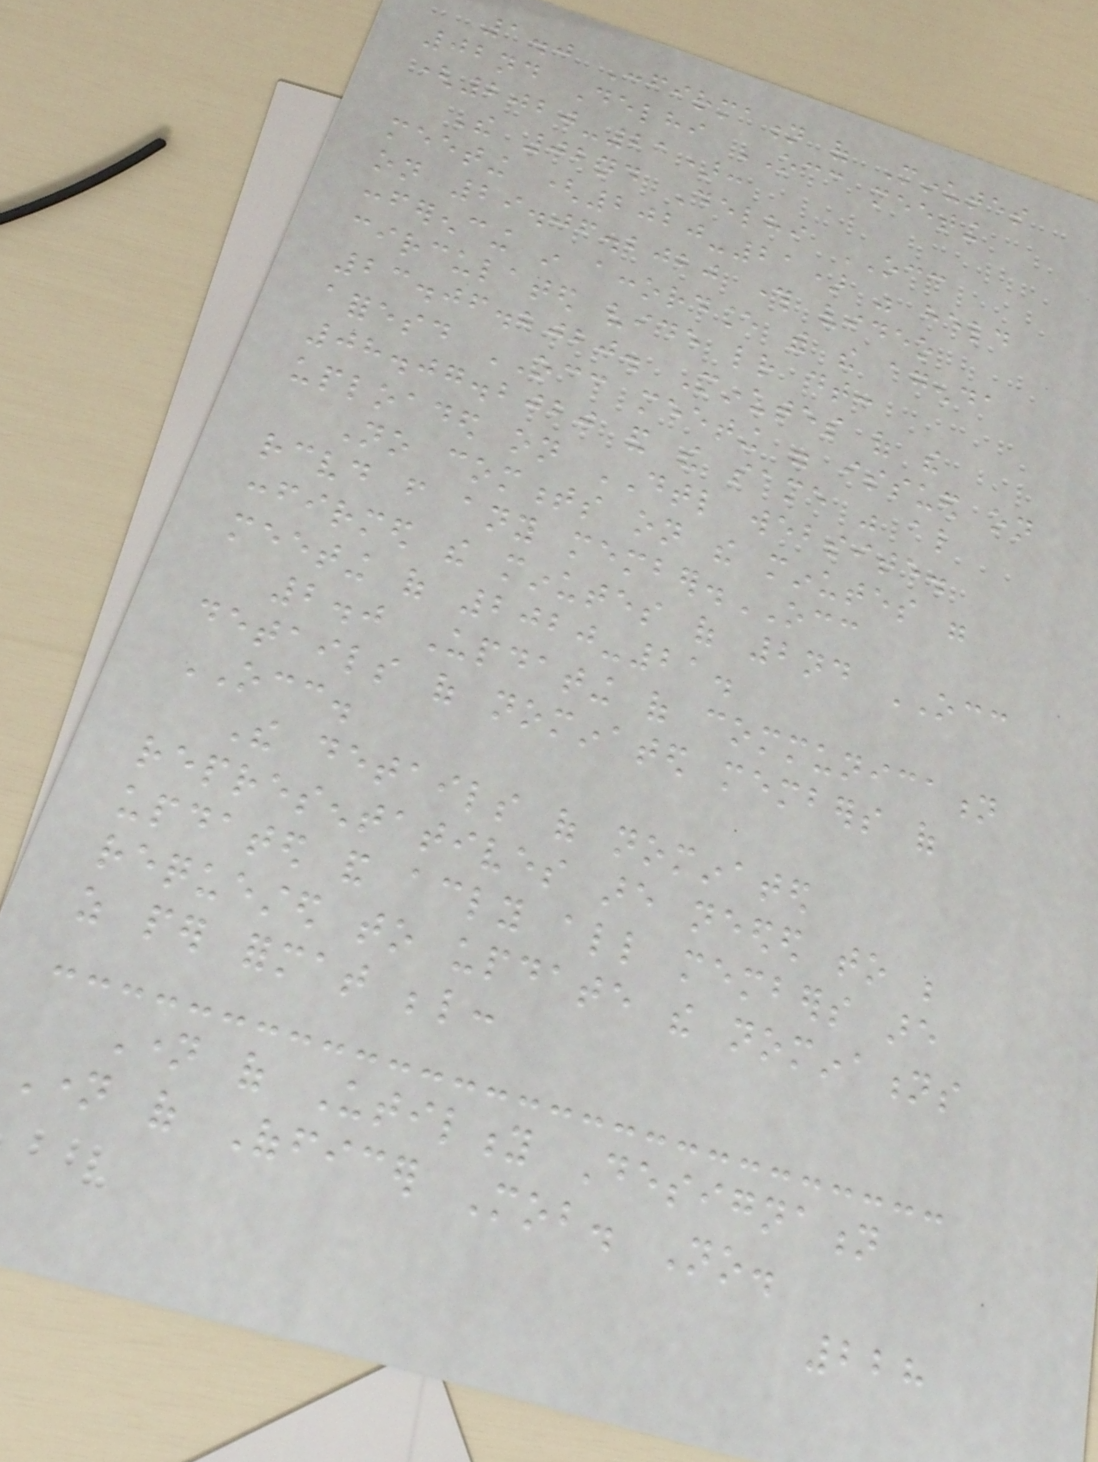1.0 Confirmation of Minutes
02nd Delhi OCC meeting
(2020-21):
The 02nd Delhi OCC
meeting (2020-21) was held
on 29.06.2020 through video
conferencing in accordance with the agenda
circulated vide letter dt:
23.06.2020. Minutes of the
aforesaid OCC meeting were issued on
08.07.2020 and the same was also
uploaded on DTL website.
No comments on the minutes were
received from any member.OCC
confirmed the minutes of 2nd OCC
meeting of 2020-21.
2.0 Updating of communication
details of nominated members of
OCC.
The details of nominated
representatives are needed to be
updated and accordingly all members are
requested to update the nominations
as per format below:
Name of Utility Designation
Name of Officer Mob. No.
228
